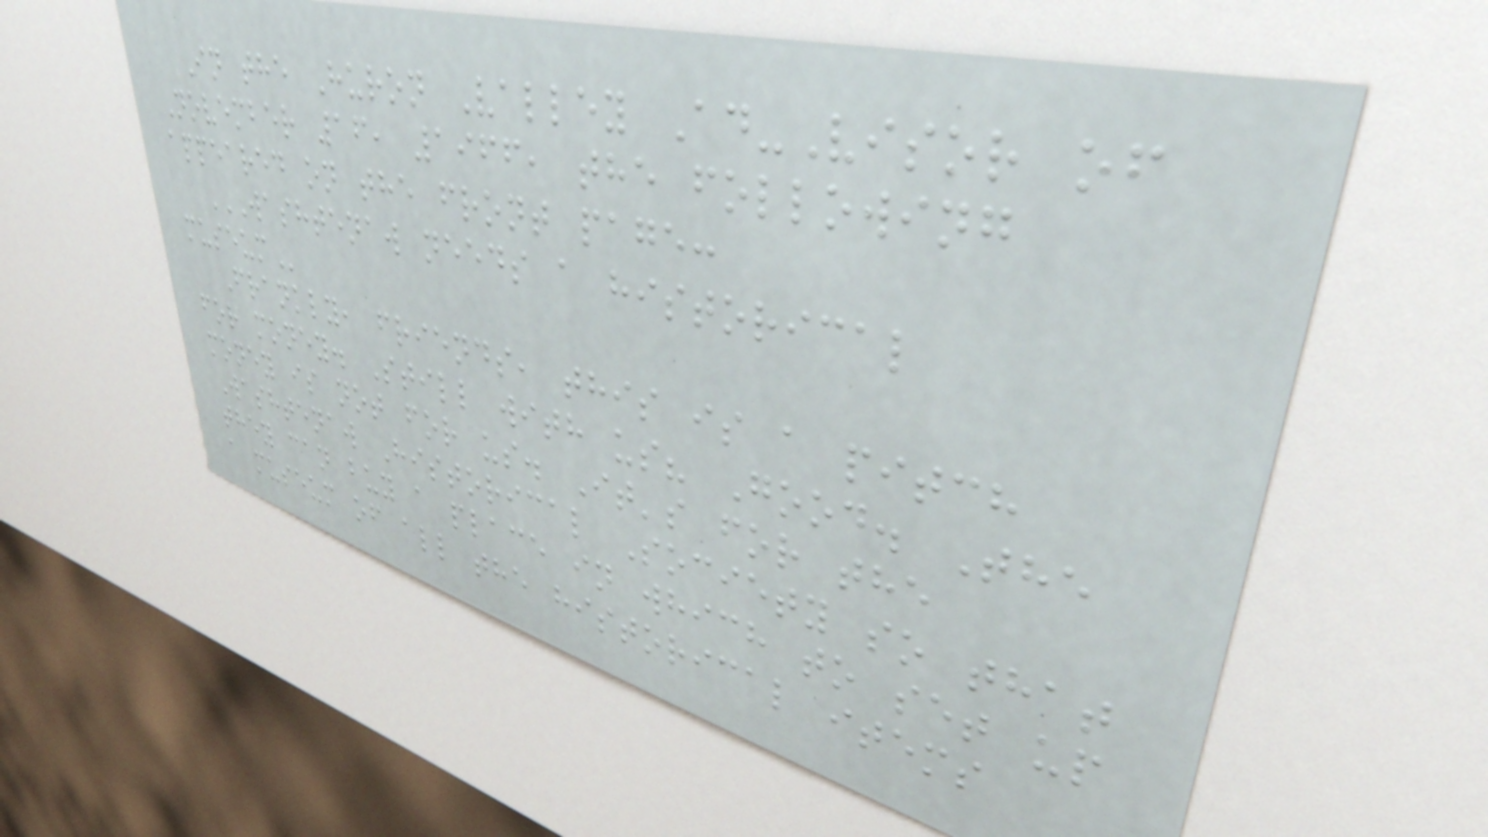In the Huron Valley Ad-Visor of
November 16, 1966, the following
appeared on the front page:
WASHTENAW NEEDS A HISTORICAL
MUSEUM
Frankly, friends, this is a pitch
for money. Still with us? Good. The
money is not for us. It's for the
Washtenaw Historical Society so that
they can buy a place in which to set up
a museum of all the historical items
